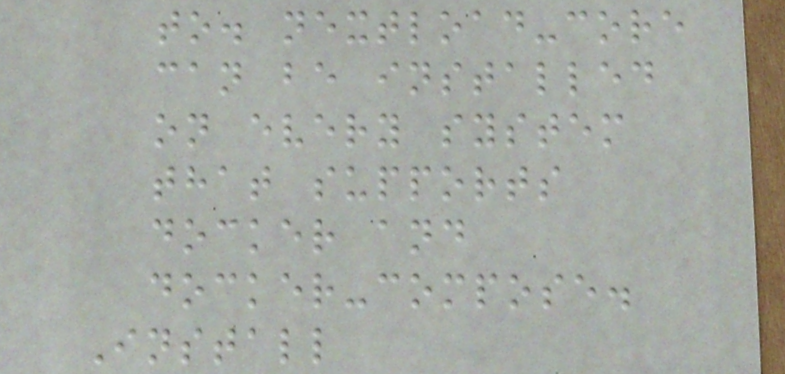to. nextload-core
can be installed
on every system
that supports
docker and
docker-compose.
Install
